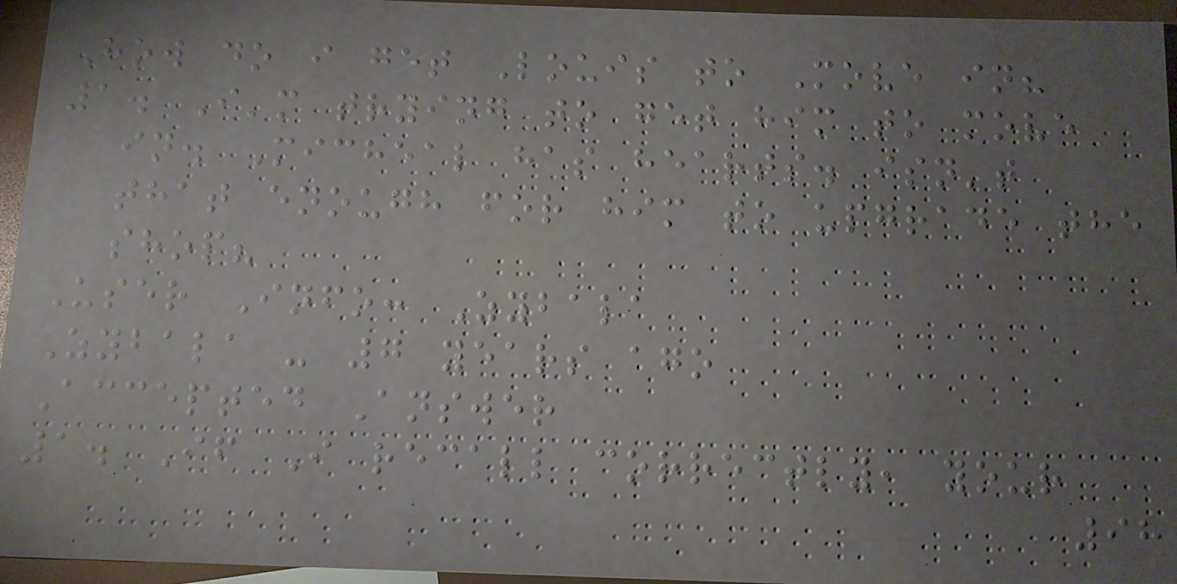How do i get Louis to Move in?
1. I'm trying to get him to move
in. Micheal has hearts. isn't
that enough for him to upgrade the
shop?
User Info: Zybala
Zybala - 7 years ago
Accepted Answer
1. If I recall correctly, your
98
